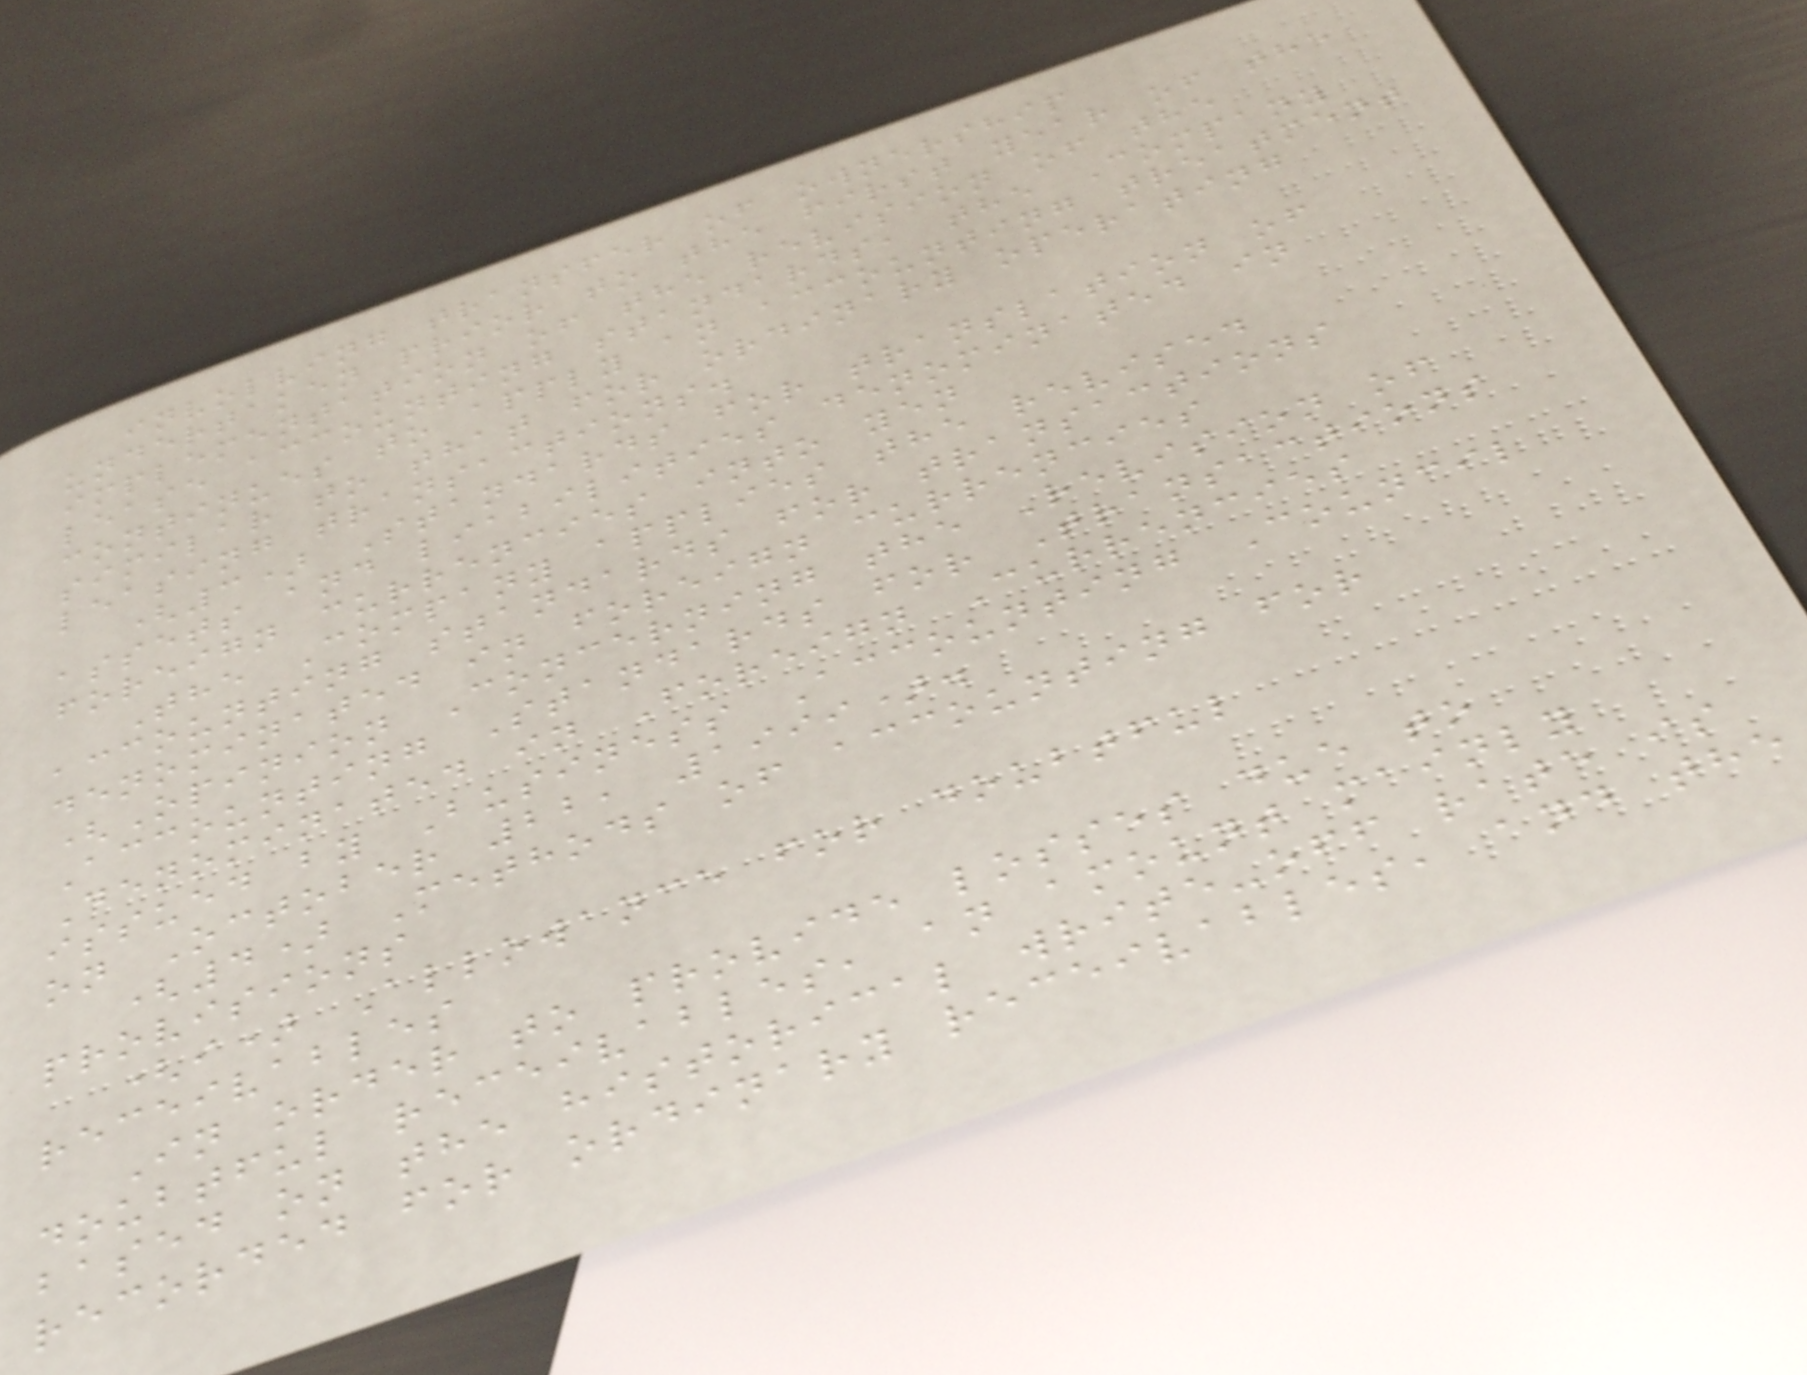involving transfer of ownership
undertaken prior to the first year of the
implementation of the revision of the
lease accounting standards, the Company
continues to apply an accounting treatment
similar to that for ordinary operating
leasing transactions.
(3) Standards for translation of
assets and liabilities denominated in
foreign currencies into yen
The Company applies the revised
accounting standards for transactions
denominated in foreign currencies
(Opinion Concerning the Revision of
Accounting Standards for Transactions
Denominated in Foreign Currencies
issued by Business Accounting Council
on October 22, 1999).
(4) Methods of accounting for
provisions
(i) Allowance for doubtful
receivables
In order to provide losses due to
doubtful receivables, an amount mainly
based on the historical write-off rate is
recorded for ordinary receivables, and the
